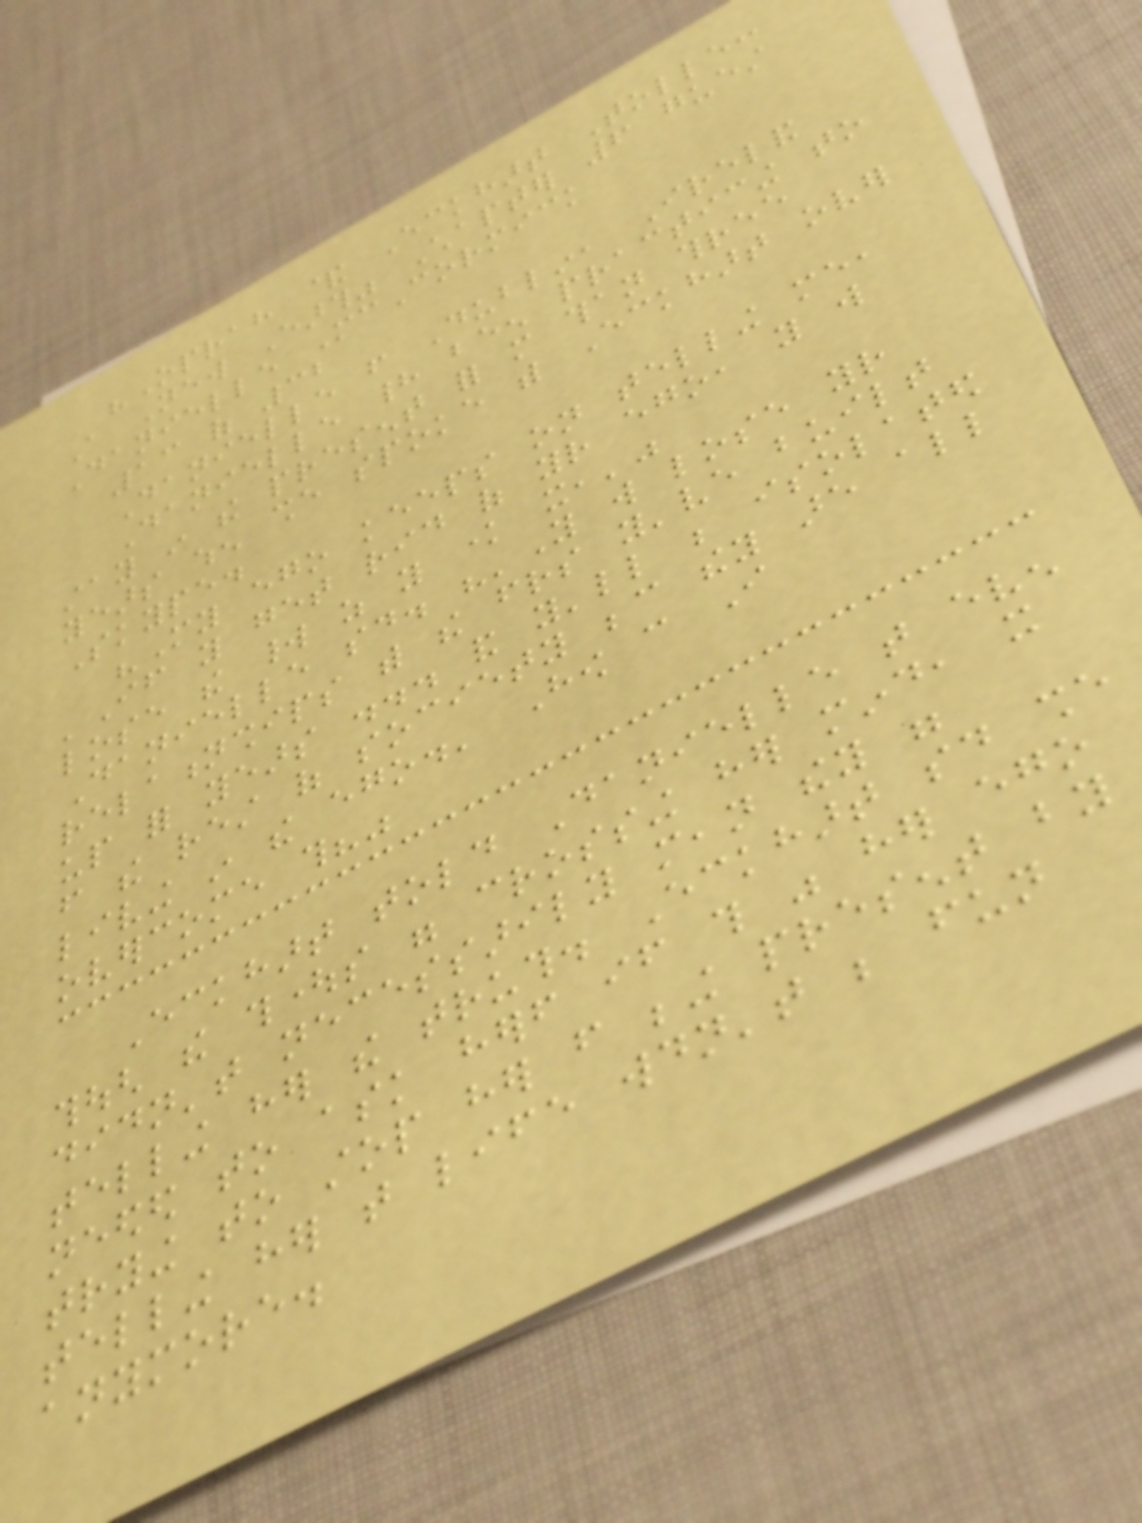"Oprah & Eckhart Tolle:
A New Earth" Chapter 6 guest
Danielle McCormick
13 of 32
Danielle from Dublin, Ireland
Danielle had been practicing to
stay in the present for more than three
years when she spoke with Eckhart over
Skype.
"My ego keeps on telling me,
'If you get rid of your ego, you will
lose the world as you know it,'"
Danielle said. "'You will lose your
relationships with the friends you've built
up for years ... and you'll be isolated
from the rest of society because they are all
living in the ego.' How can I
overcome this?"
Eckhart told Danielle that even
though the thoughts were crossing her mind, it
didn't necessarily mean they were
telling her the truth. Eckhart said she
needed to ask herself if this was her ego
trying to stop her from being present by
telling her that life wouldn't be fun
anymore.
